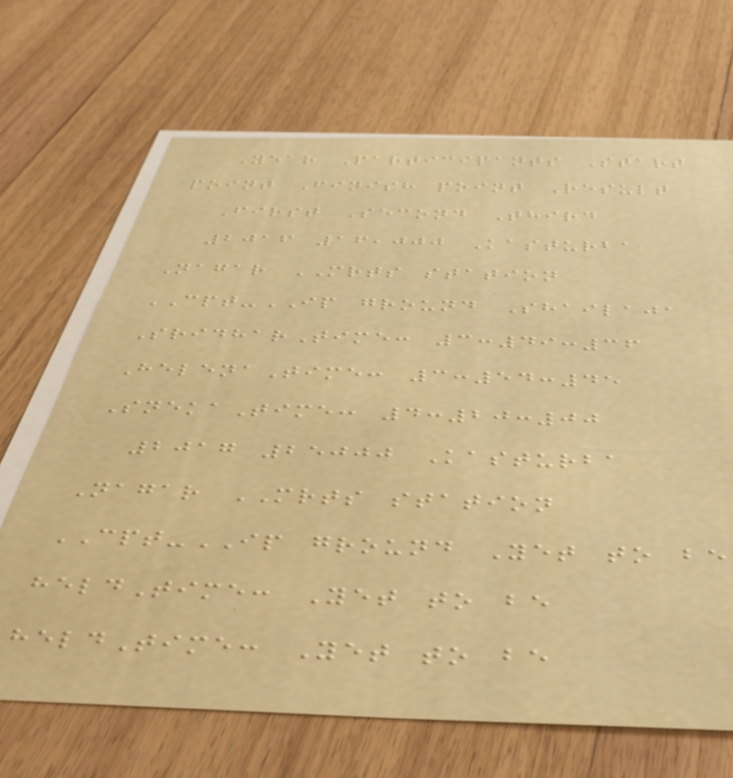Year Participants Start
point Finish point Result
First Second Third
2016 16,000 Kasturba
Nagar MRTS station
CPT-IP ground Shailaja
SridharTime: 3:49:36
HelenaTime: 3:54:45
SnekaTime: 4:20:00
2017 25000 Kasturba
Nagar MRTS station
CPT-IP ground Yet to be
heldTime: Yet to be
heldTime: Yet to be
